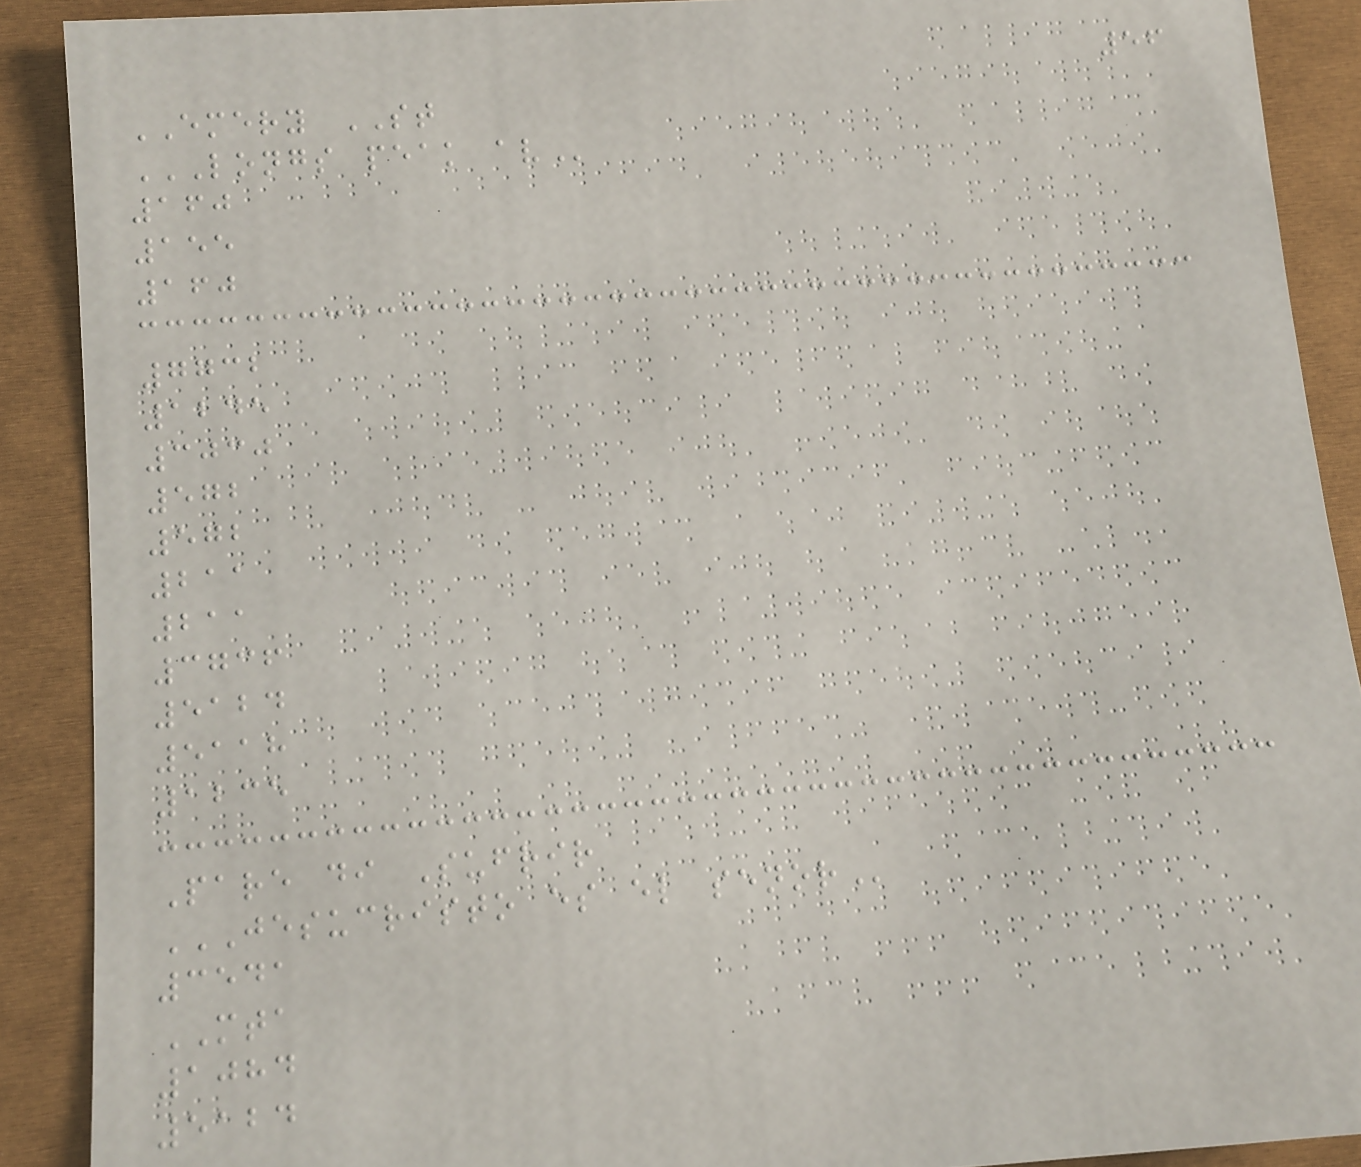56
EMERY ST
LONGS PEAK AV
160
155
160
7732
1245
3030
572
572
211
211
3736
5124
5118
1235
Pare di Sufrir
JESUCRISTO ES EL SENOR
3541
MTA
1084
5124
